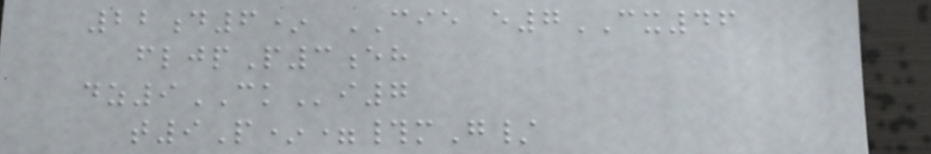22d6* CIE e7CX46
fljpP3eh
dz9CKi7
t9P*=#mG/
